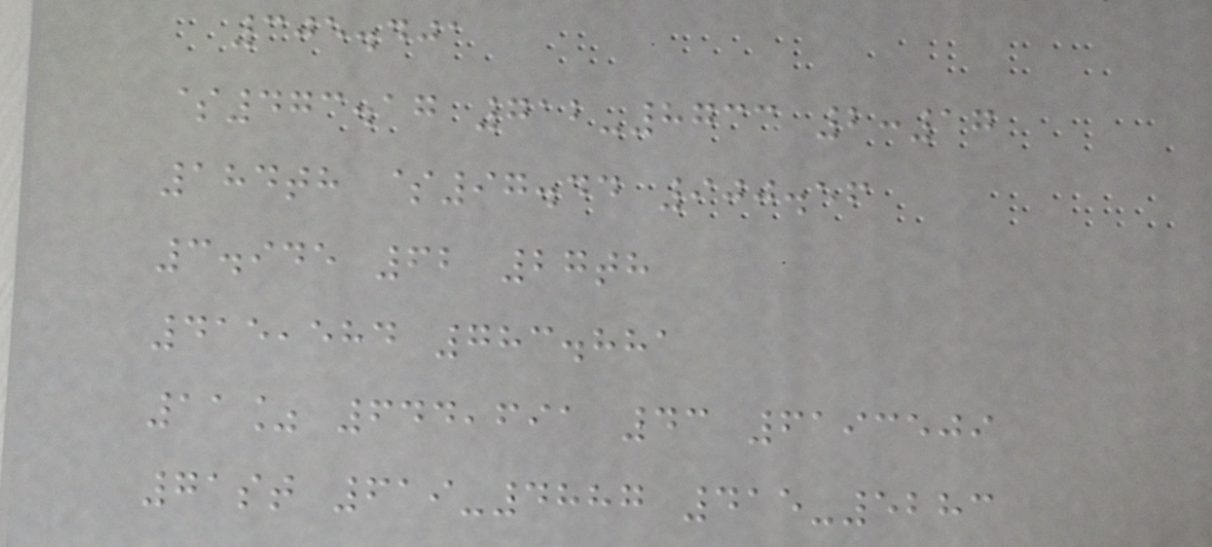305.401
$473.17 712-8733 2:17
184th $97.44 900.56
3.945 62 27th
415,584 783.881
11% 644,691 43 6193509
71st 619-4887 415-5283
